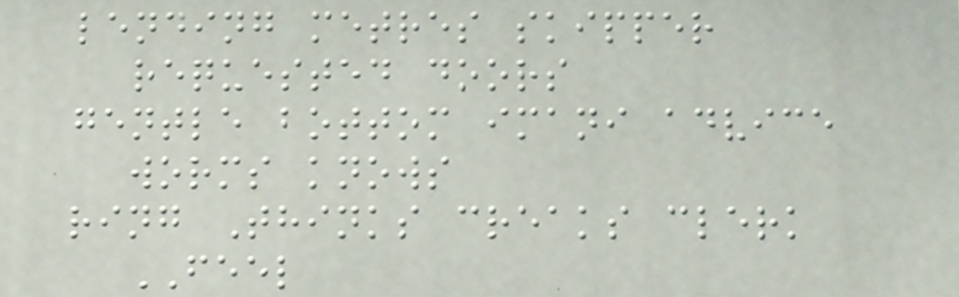lending metres skipper
requested doors
gentle bottom imani advice
worms knows
ring Thinks creaks clerk
FEEL
